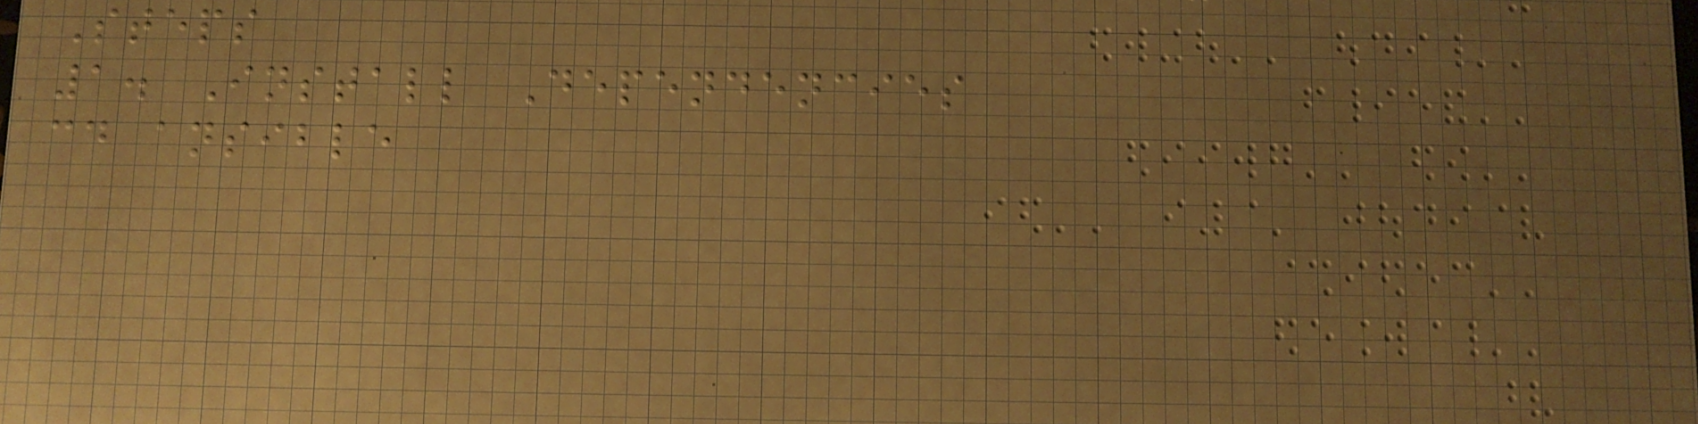Steps
1. Install Dependencies
cd ansible
